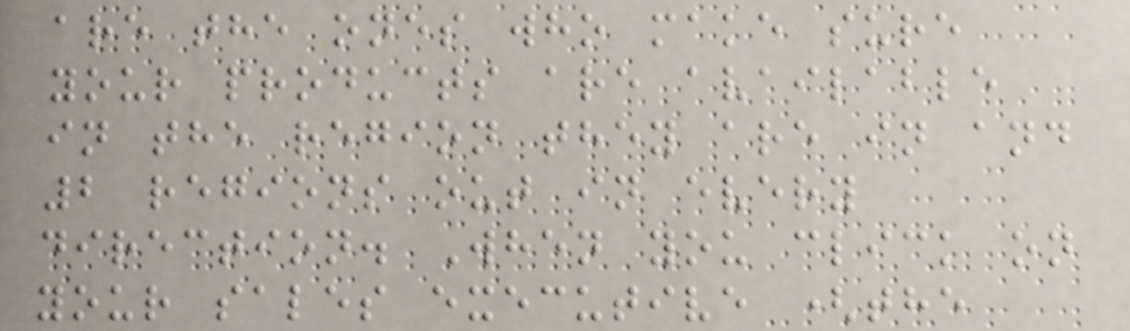are the ones who make sure
your products are available
in the region they are in and
2 regions out in every
direction. When you click on
your sales executive (the
